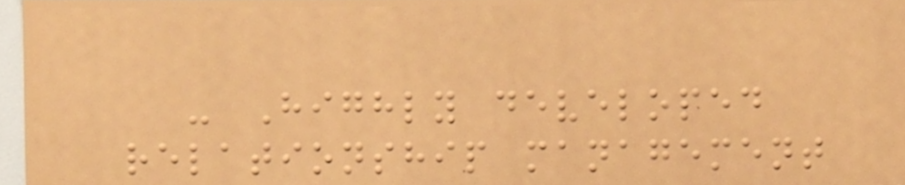- Highly developed
relationship management
